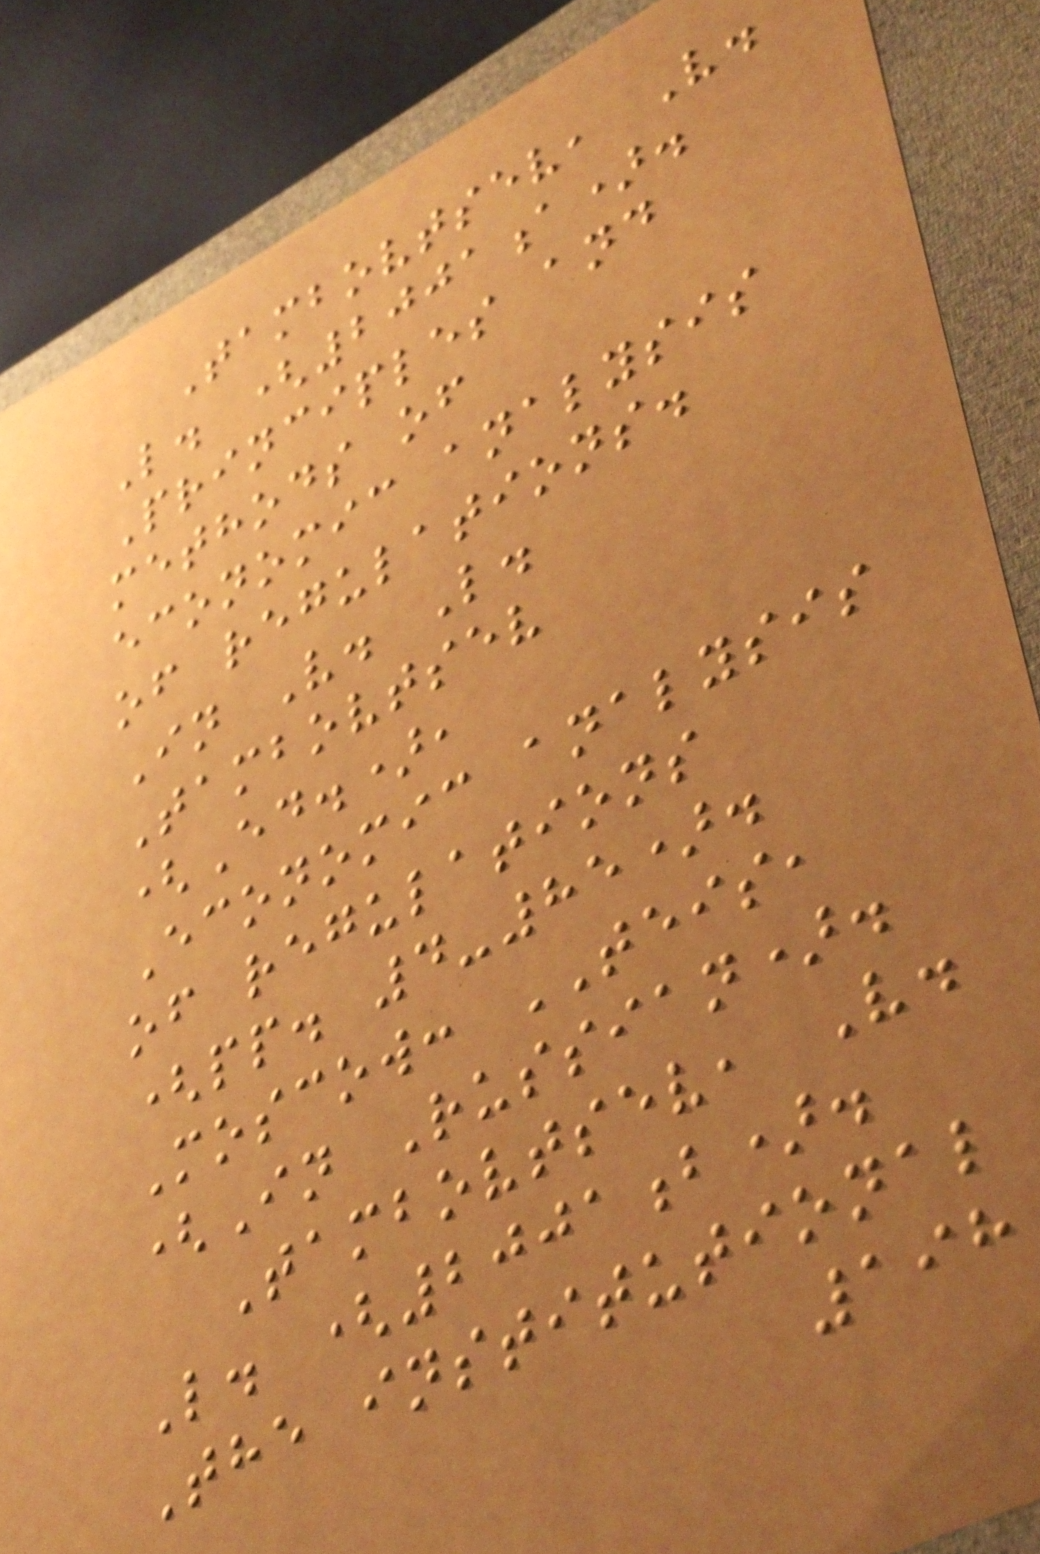Tambovtsev, V.
L. (2001a).
Principles and
methods of
economic analysis
of regulations.
In V. L.
Tambovtsev
(Ed.),
Economic analysis
of regulations
(pp. 4-85).
Moscow: TEIS,
(In Russian).
Tambovtsev, V.
L. (2001b).
The institutional
198
